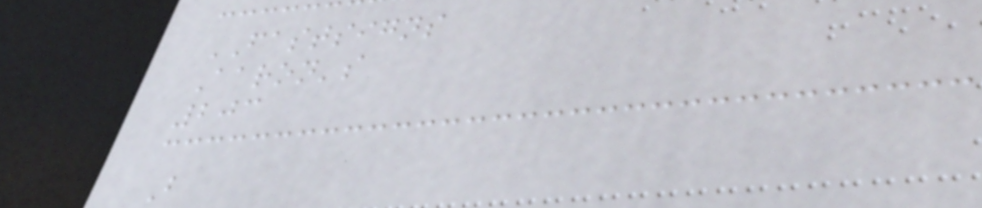FASTSIGNS
Aaron's
203
B
